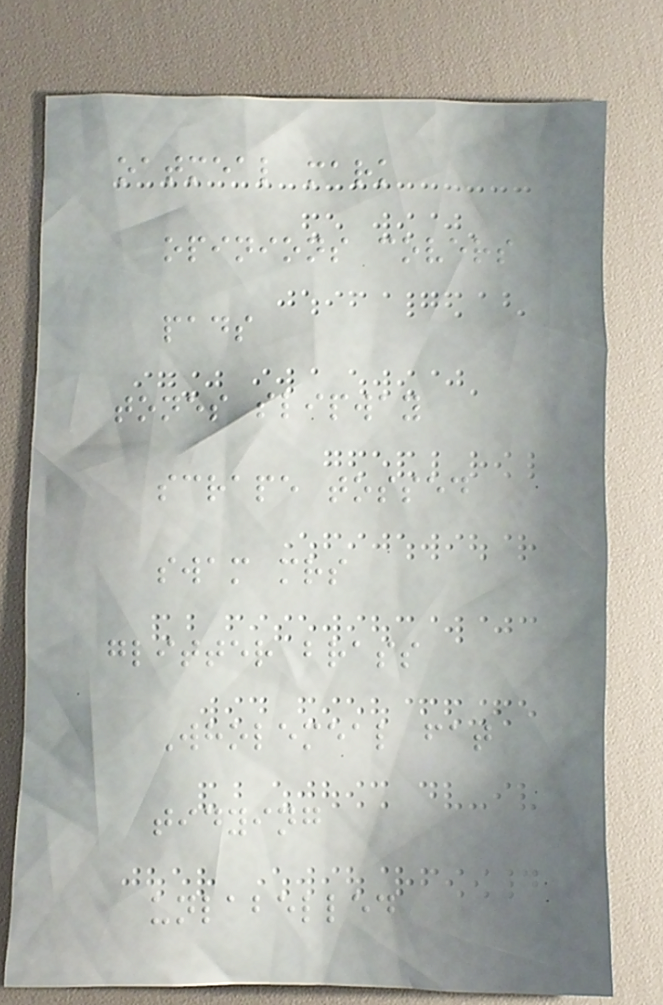oatmeal mark
opinions covers
pads
tones slipway
scrape tossed
swam mrs
glitter brass
Wholemeal fat
tidying
unlabelled
